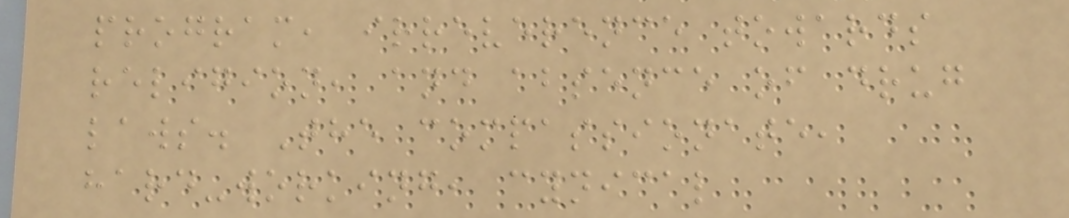program, irreverence towards
religion, and absence of drug
laws. The compassionate,
hard-working, cynical
